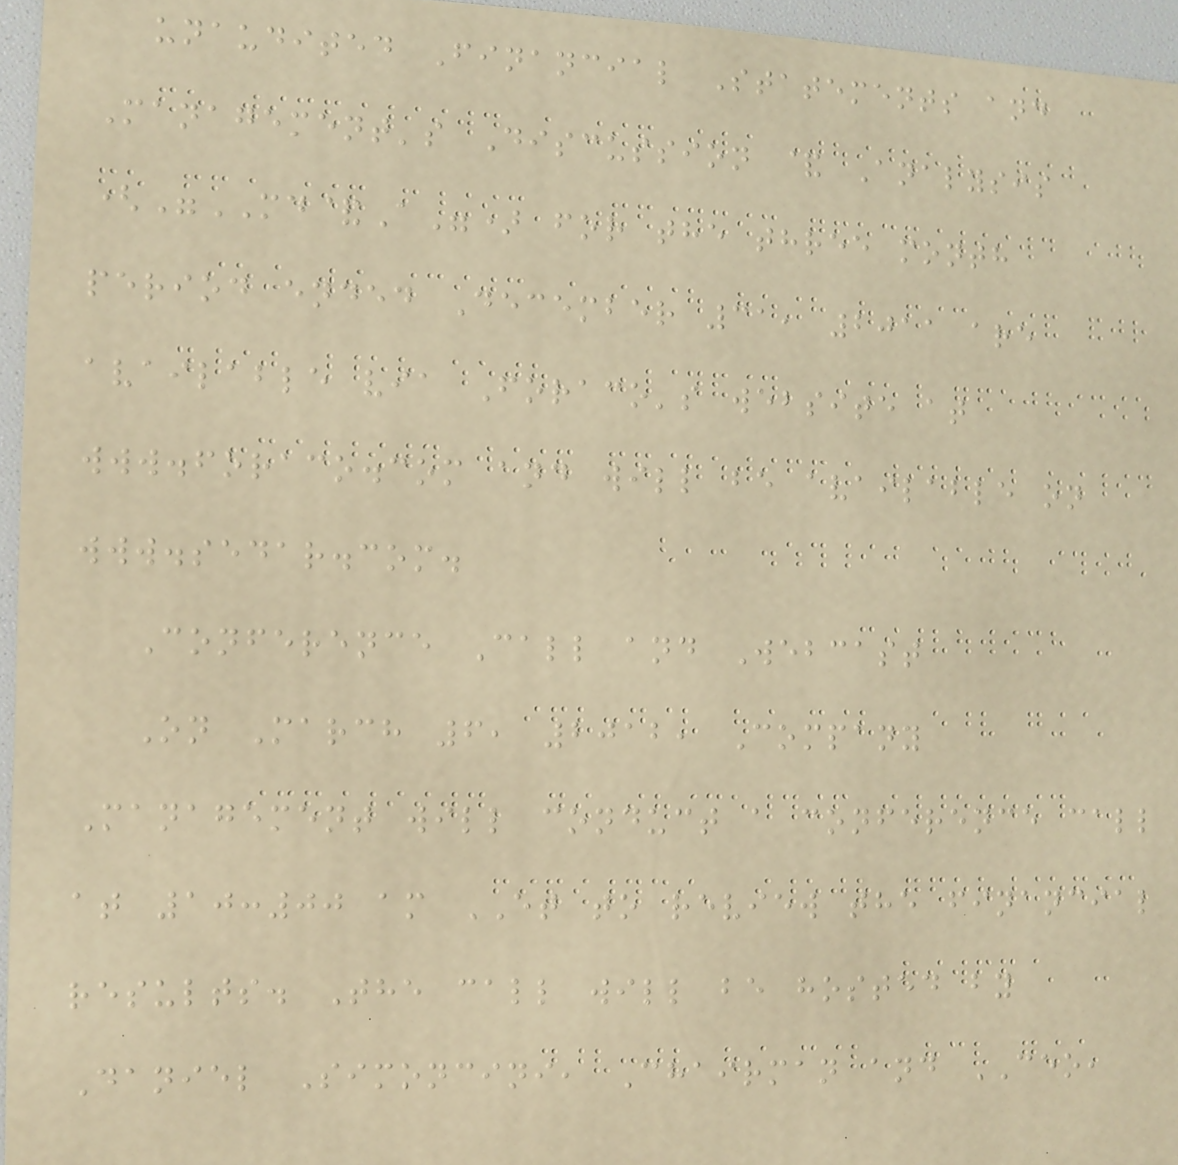unaudited Financial Statements and
Management's Discussion & Analysis
("MD&A") for the three month
period ended December 31, 2011 are
available via Foraco's website at
www.foraco.com and will be available on
www.sedar.com.
Conference Call and Webcast
On March 6, 2012, Company
Management will conduct a conference call
at 10:00 am ET to review the financial
results. The call will be hosted by
Daniel Simoncini, Chairman and CEO,
